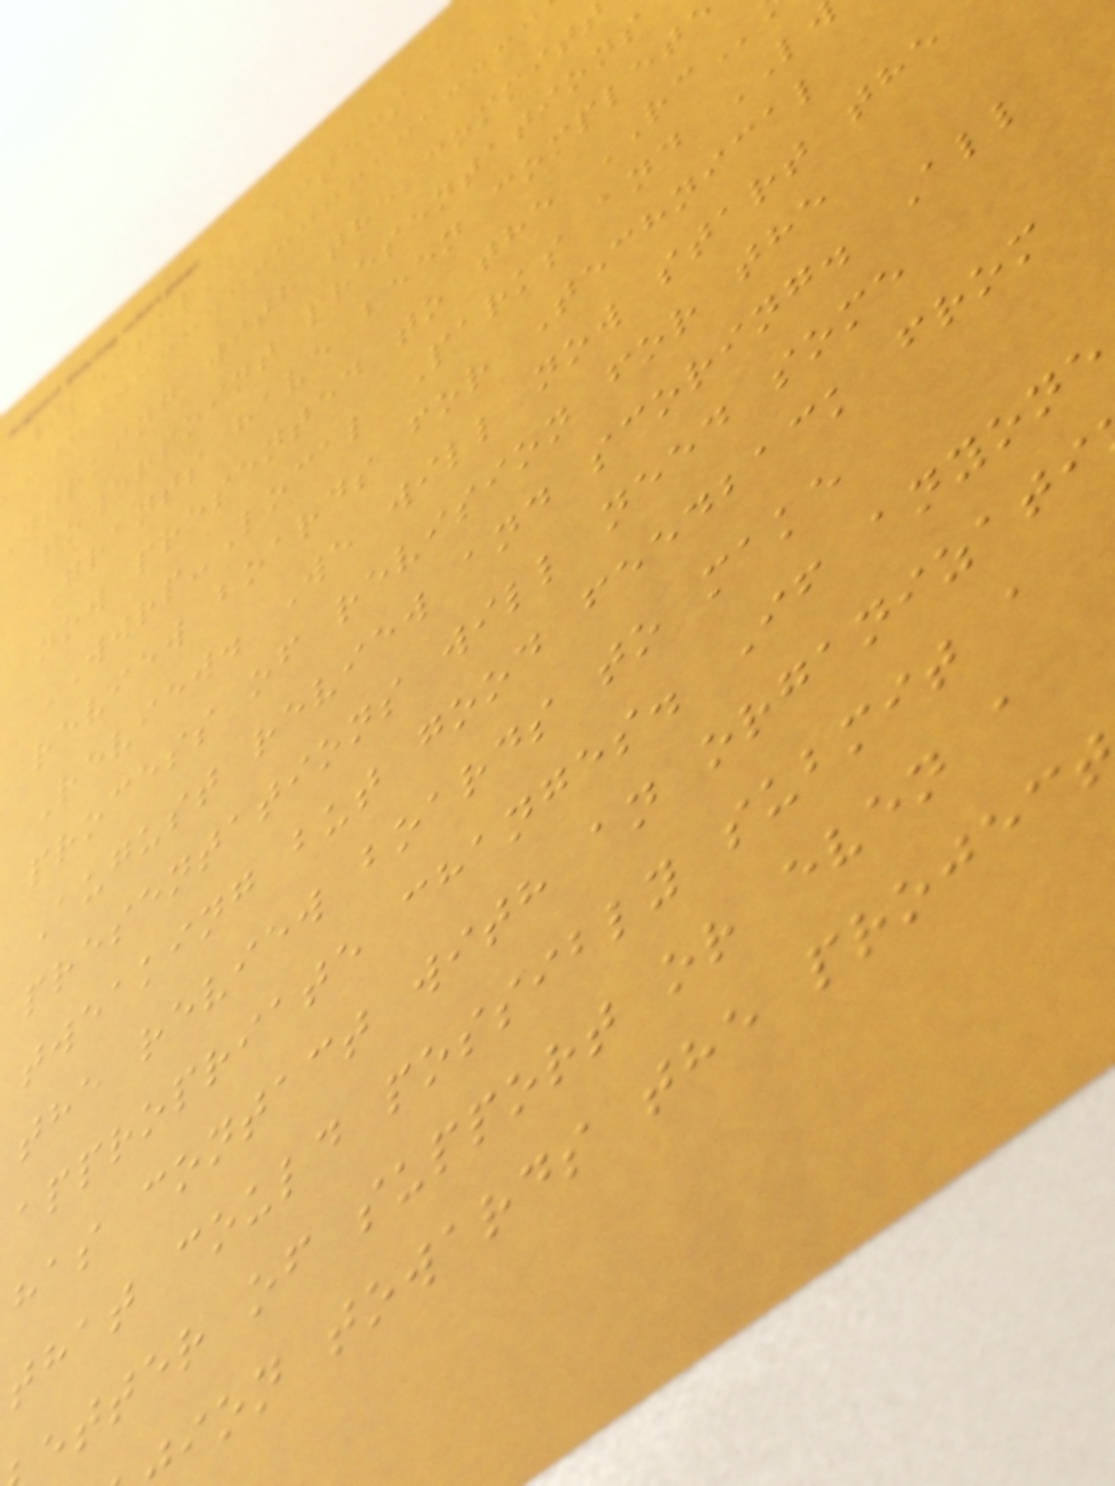director's Items
working with the commit
powerpoint presentations
Grants have been complet
now presented to the RC
WWRP-Local Parks and
review boards for Technical
Review. We will now start the
process of revision for the
August review and scoring. All
presentations will need some
tweaking but good feedback from
the review boards to make
appropriate changes. If anyone
has contact with an organizati
that could possibly submit a
etter of support or even a
ion towards the projec
